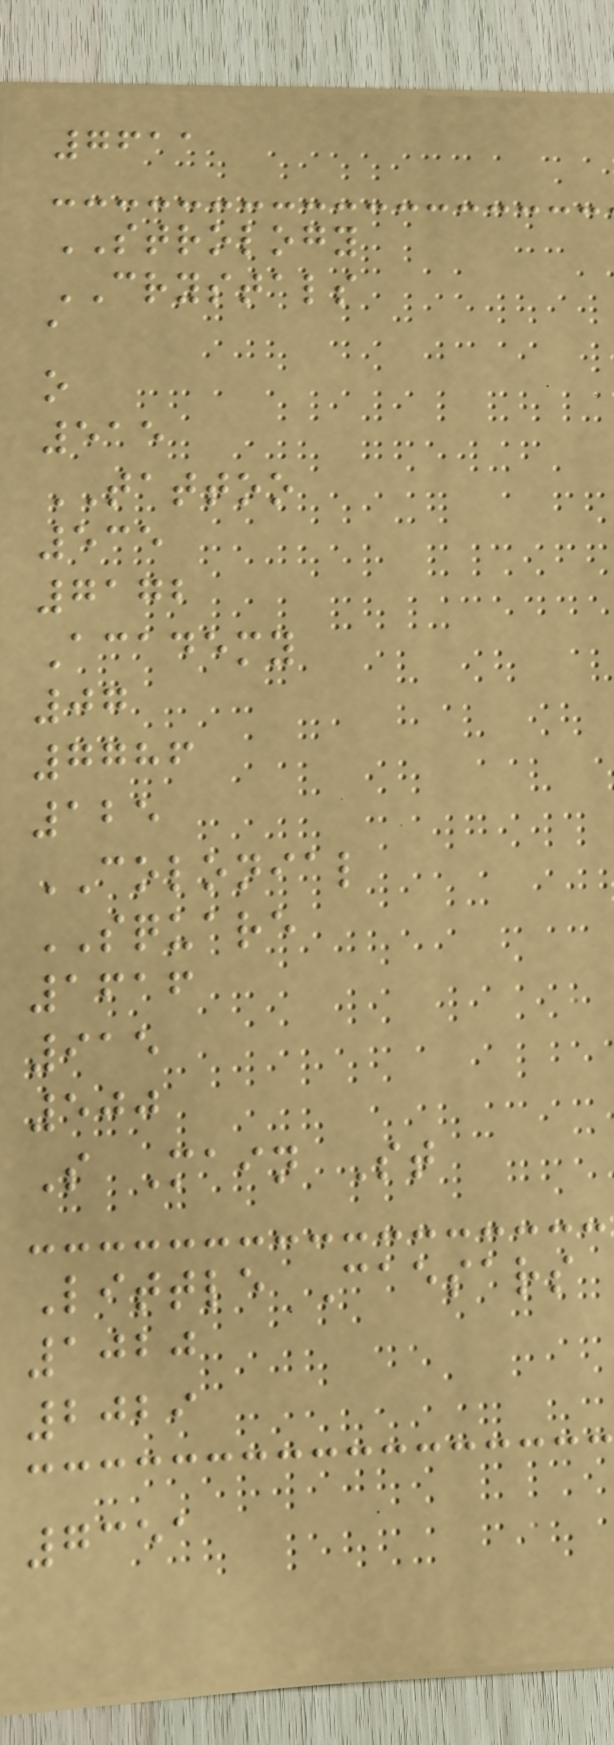7611
STROLOGY
CRYSTALS
a
o
515
TATTOO
535
7172
Academy
07
7786
125
COLONIAL
SQUARE
1616
915
500
S Main St
Little Caesars
1020
2029
7351
